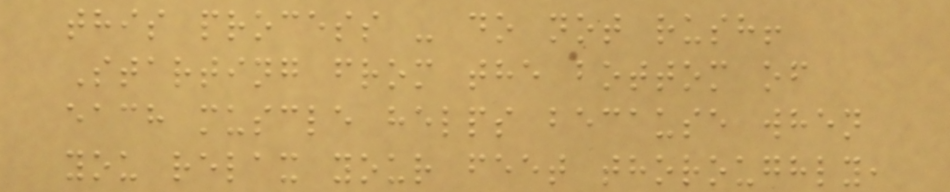this process - do not rush!
Starting from the bottom of
each muscle helps because when
you relax your feet thoroughly,
